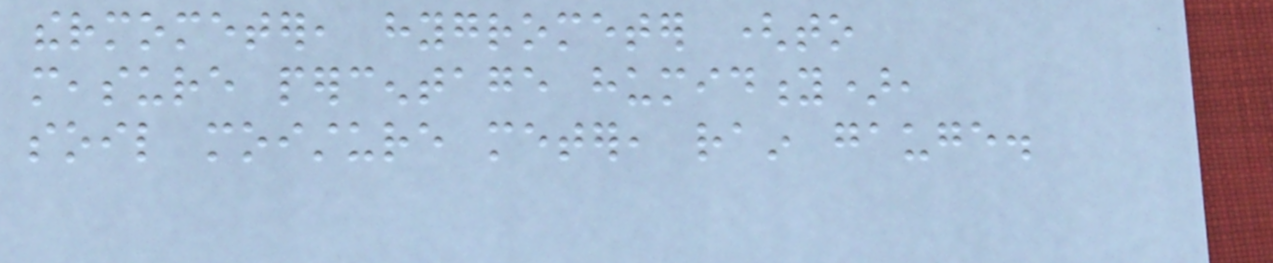thermometer, hygrometer (to
measure percentage humidity),
soil moisture meter, rain gauge.
